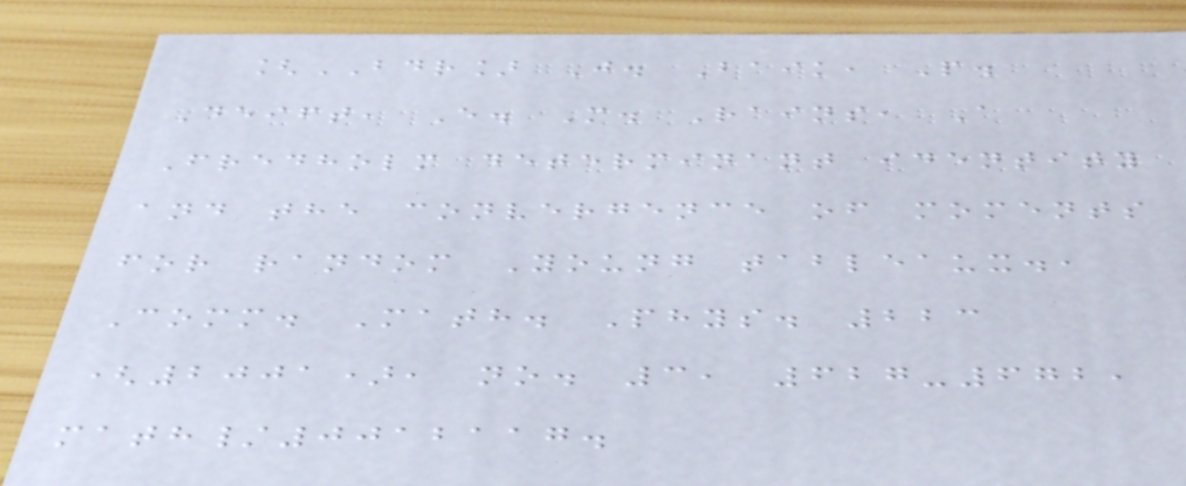[BDR] J. Baik, P.
Deift, E. M. Rains, A
Fredholm determinant identity
and the convergence of moments
for random Young tableaux.,
Comm. Math. Phys. 223
(2001), no. 3, 627-672,
math/0012117.
